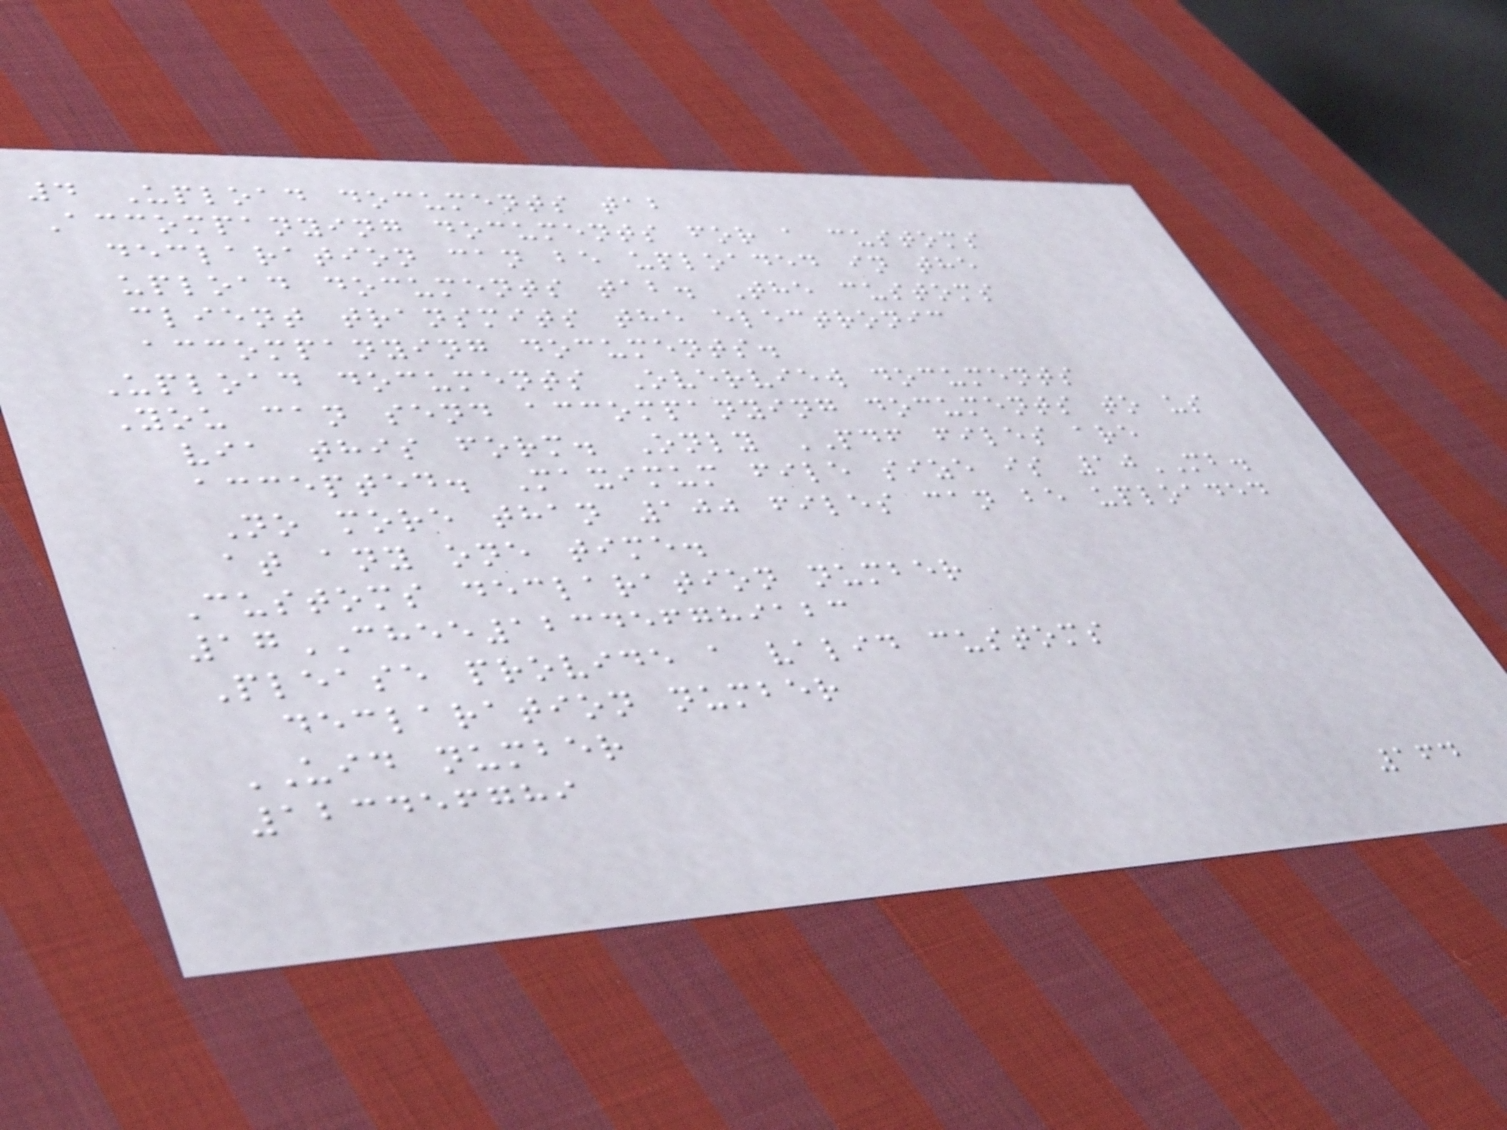4 Upload documents tab
Accompanying documents for a customs
declaration can be uploaded in the
upload documents tab. The customs
client transmits the electronic
accompanying documents.
Upload documents Overview documents
You can send accompanying documents to us
via this form. Only PDF files are
accepted. Maximum file size is 10MB.
No more than 100 files can be uploaded
at any one time.
Customs declaration number
17CHEE123456789123
Please provide a valid customs
declaration number
UID number
123456789
164
